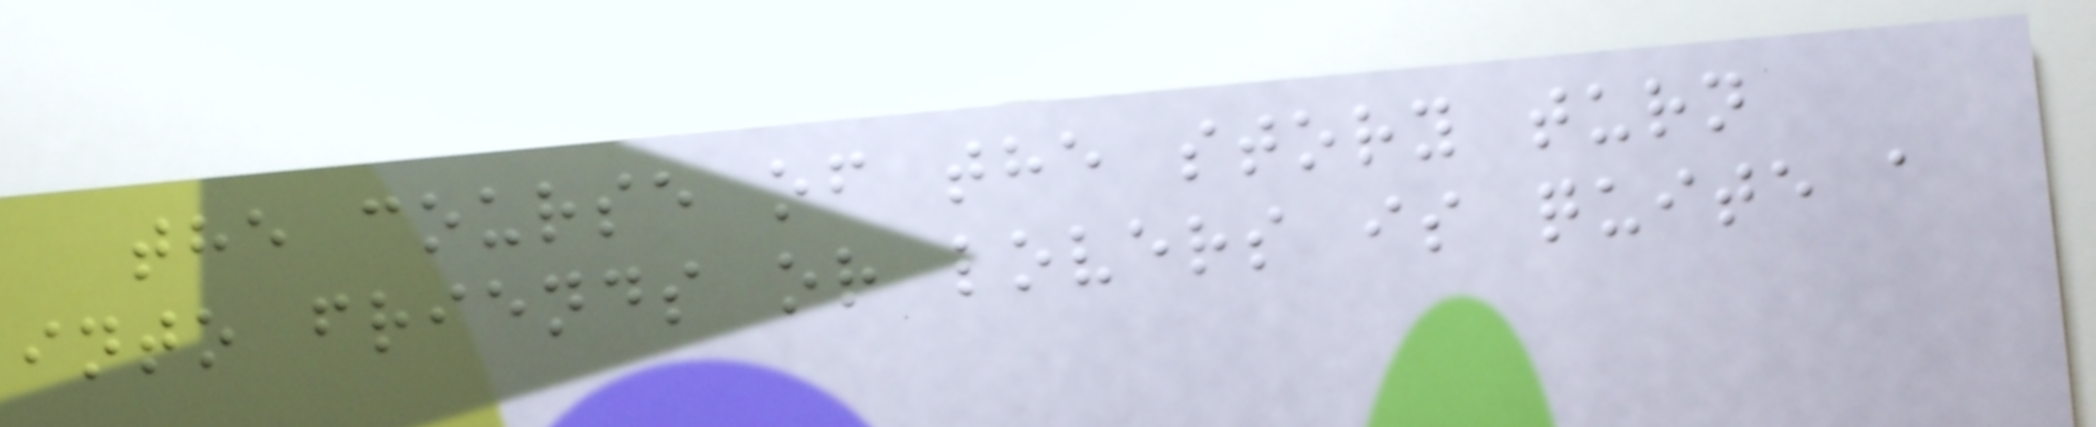the course of the story turn
into friends or lovers is quite a
